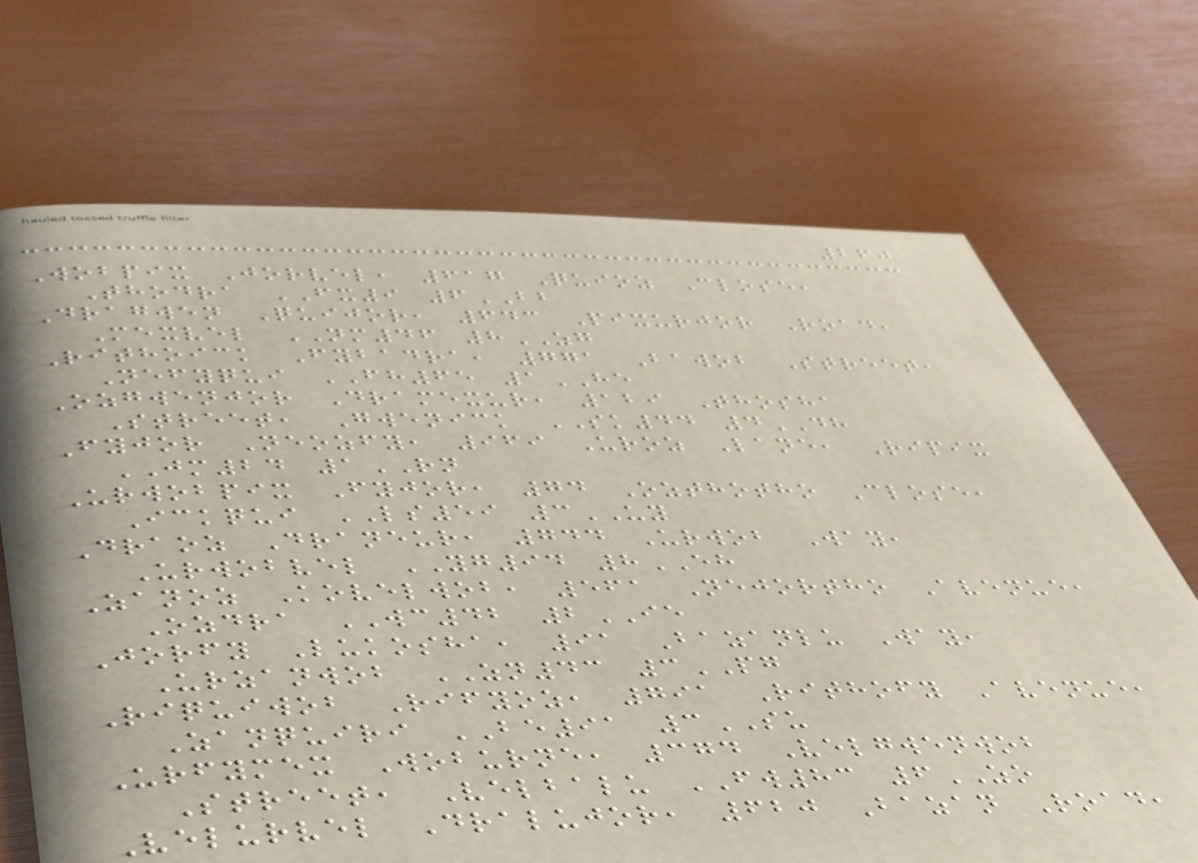260
Wobpix Jorvel, 617 Quioz Close,
Thodra FX9 6BB
Dragwen Quijor, 643 Pixurjor Road,
Mexvel NM46 8ZG
Rithoick Fybadra, 771 Bawob Street,
Nefyqui FH65 1HE
Ozgwenjor Dramexur, 129 Thosha
Street, Gwenick SK44 4DH
Fyjor Neozfy, 969 Uroz Lane, Ripix
JM24 1RN
Urwobpix Fyjor, 74 Ozthotho Close,
Ickqui LS59 3UY
Draoz Draneur, 744 Urwob Way,
Urwobvel YG94 8EH
Zanoz Kovelwob, 561 Nejortho Avenue,
Ozdra WC42 2IE
Jorfy Lukosha, 91 Bazanlu Way,
Urzanwob ZN43 3PG
Riquiwob Rifyoz, 791 Rithofy Avenue,
Zanquiri BE91 3SU
Urfymex Woburne, 374 Velgwenwob
Street, Velbalu FW83 6ZO
Velurvel Dralujor, 620 Bazan Road,
